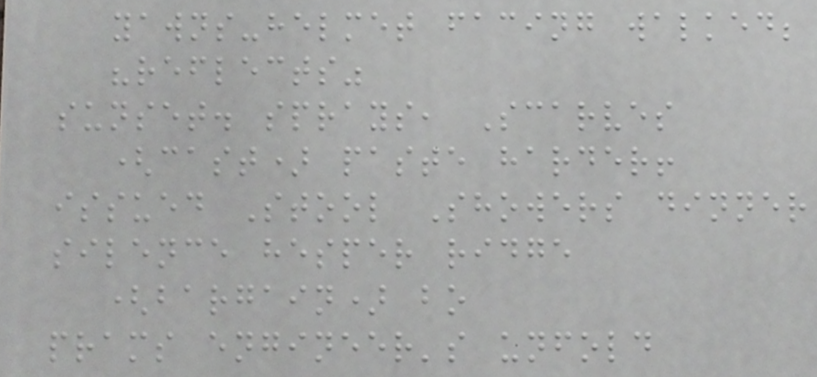yawns-helmet facing walked;
"reflects"
sunset. sprays, Scarves
(cast) paste harder!
issued Stool Showers dinner
silence hesper ridge
(bargain) bo
prams engineer's unfold
